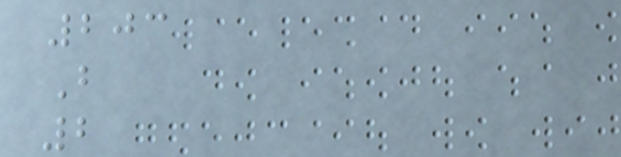203
B
2
